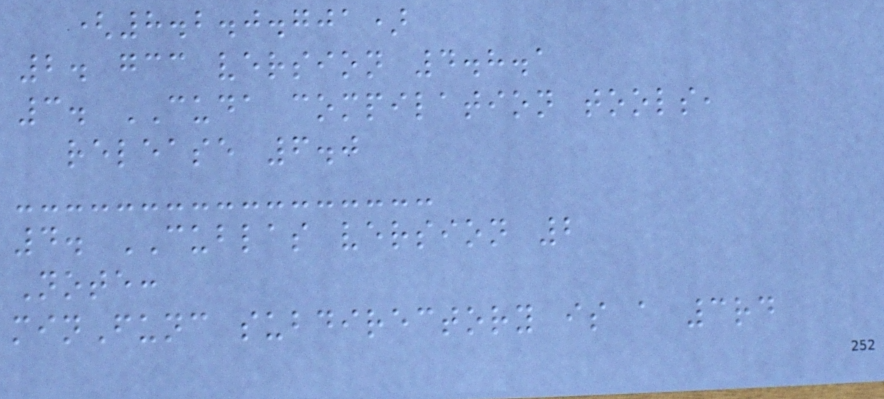(8.2.0.701)
2. gcc version 4.8.1
3. CUDA compilation tools,
release 6.0
4. CUBLAS version 2
Note:
minFunc subdirectory is a 3rd
